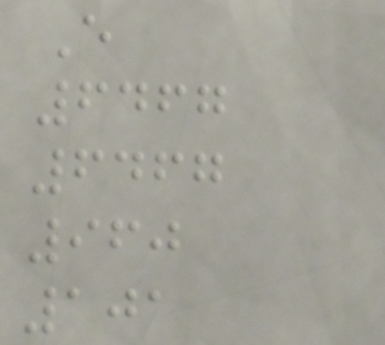E
6467
6467
960
101
